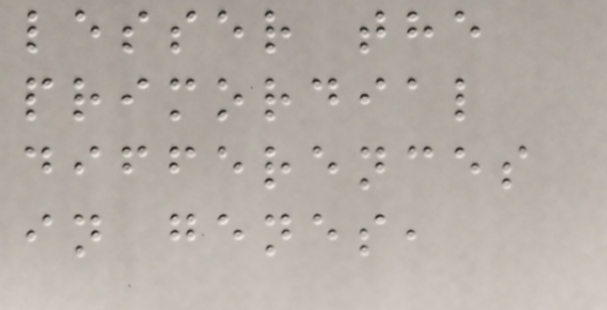lesser the
primordial
differences
in genes,
